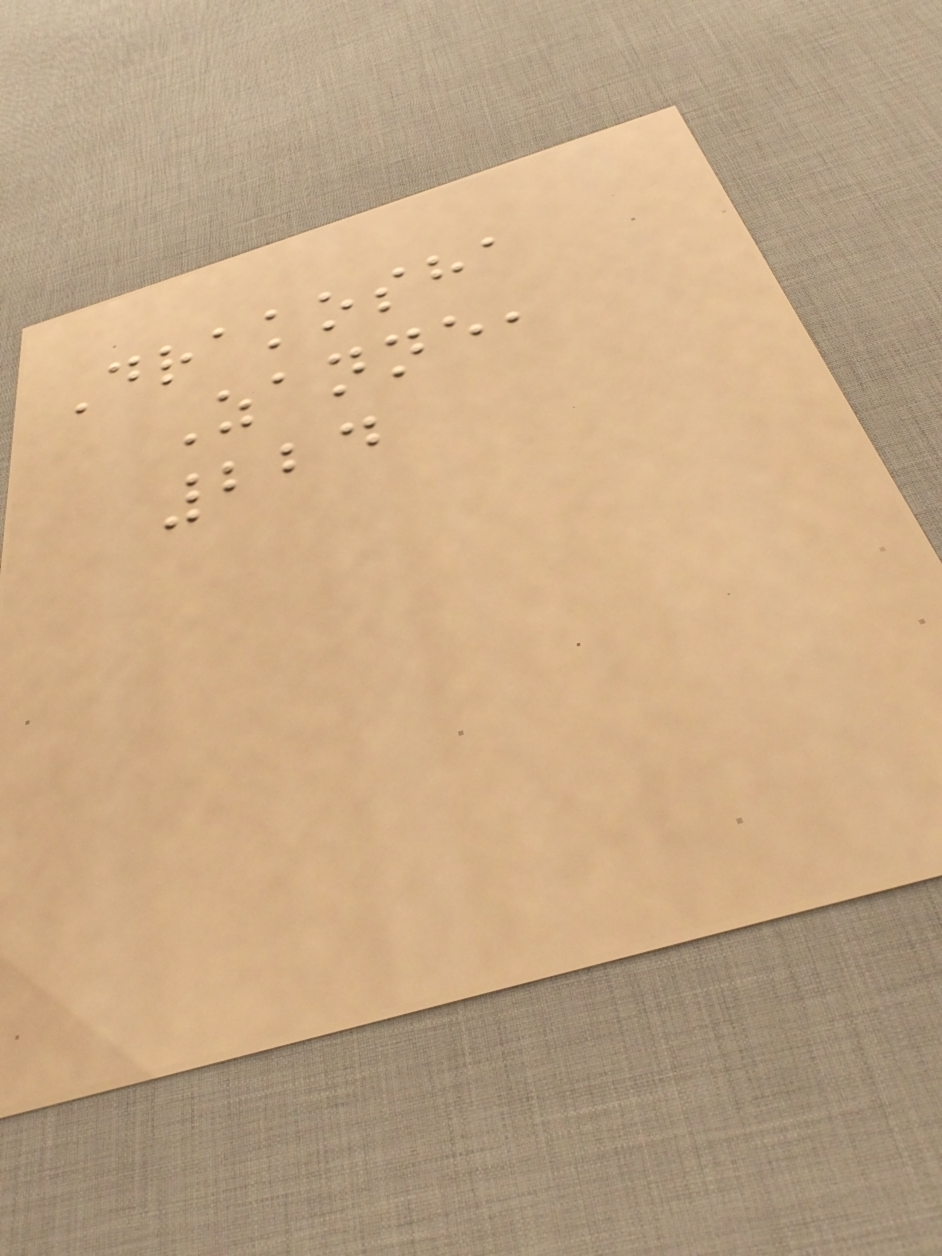Drakosha
Zanne,
224
